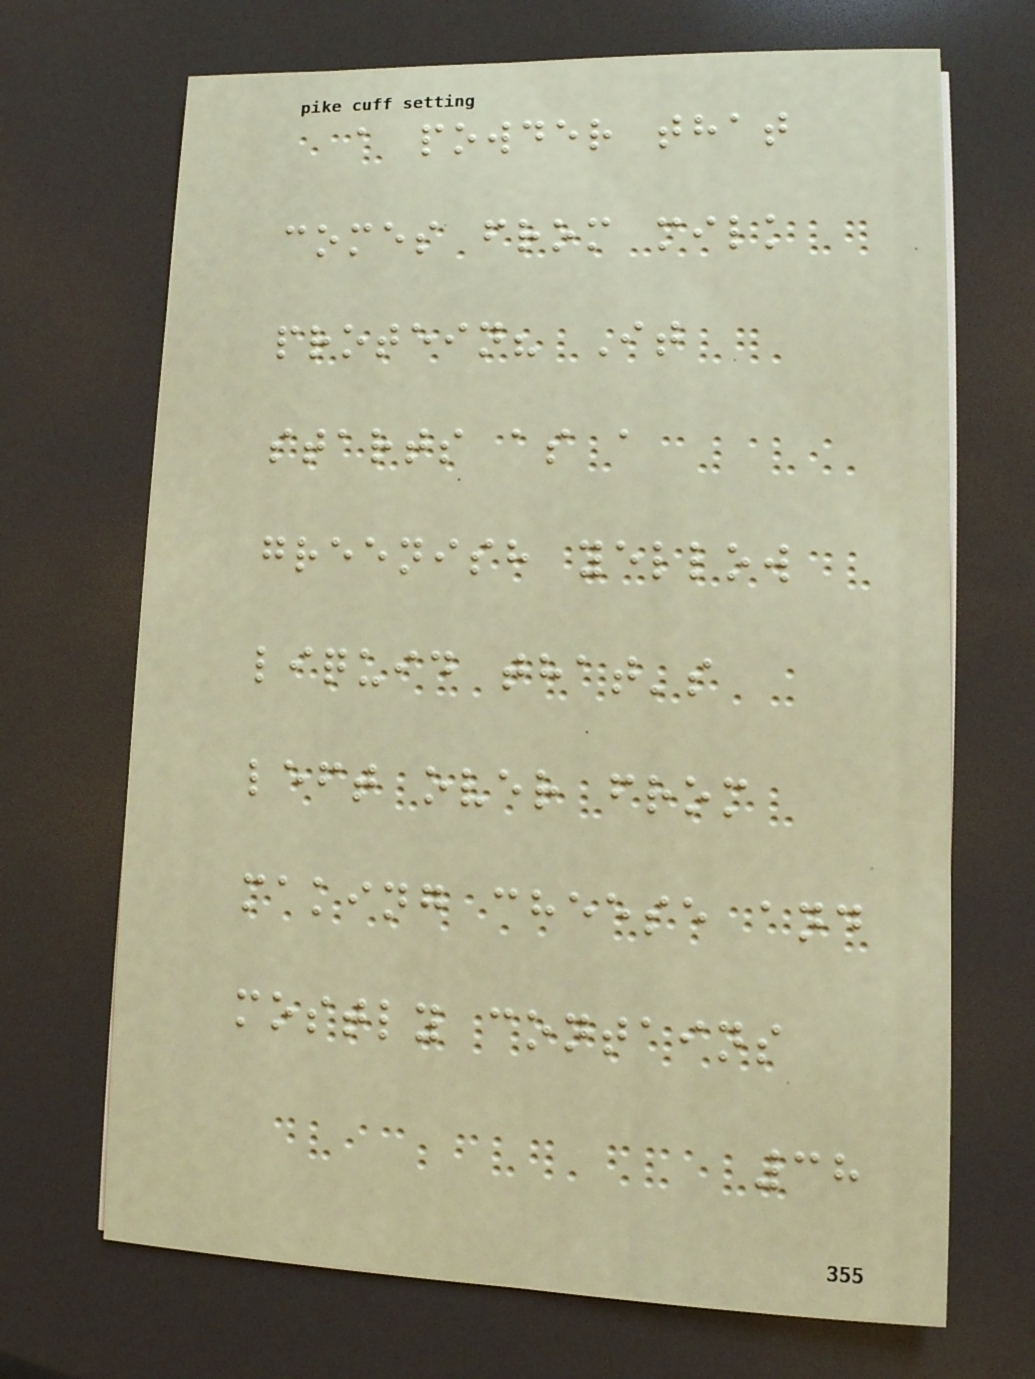a powder that
comes from milk
protein? It
starts as a
greenish yellow
liquid that's
left over from
making cheese and
mostly contains
38
